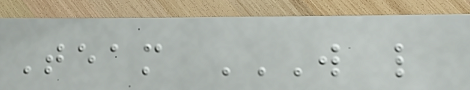Team W L
